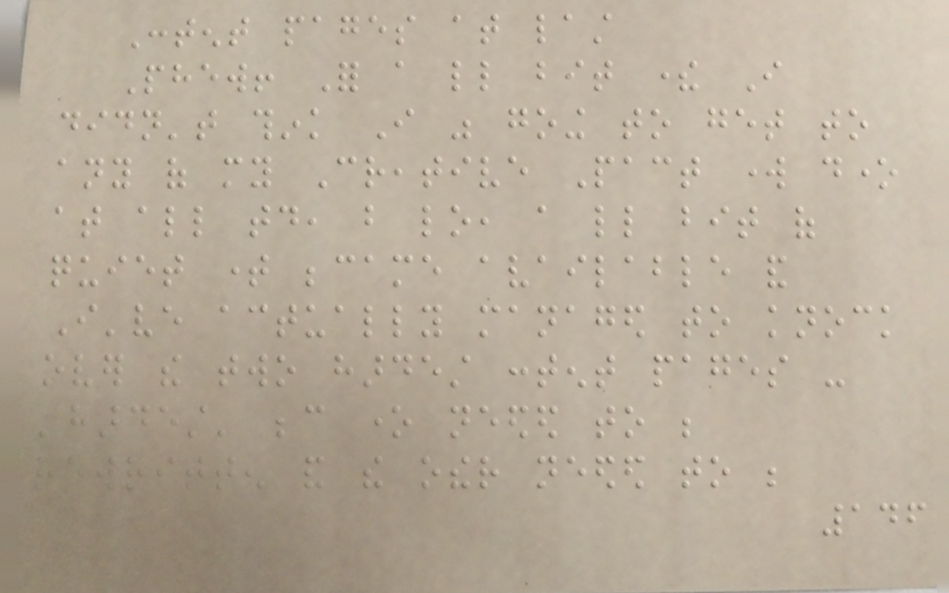Content pages at last
Phew! For a little bit there I
didn't think I was going to get to
any of my Creative Pact work done
at all today, but lo, a little bit of
quiet time became available and
I've actually managed to knock
over the two hardest content pages -
'hardest' because one needed to be
rewritten and the other needed to be
146
